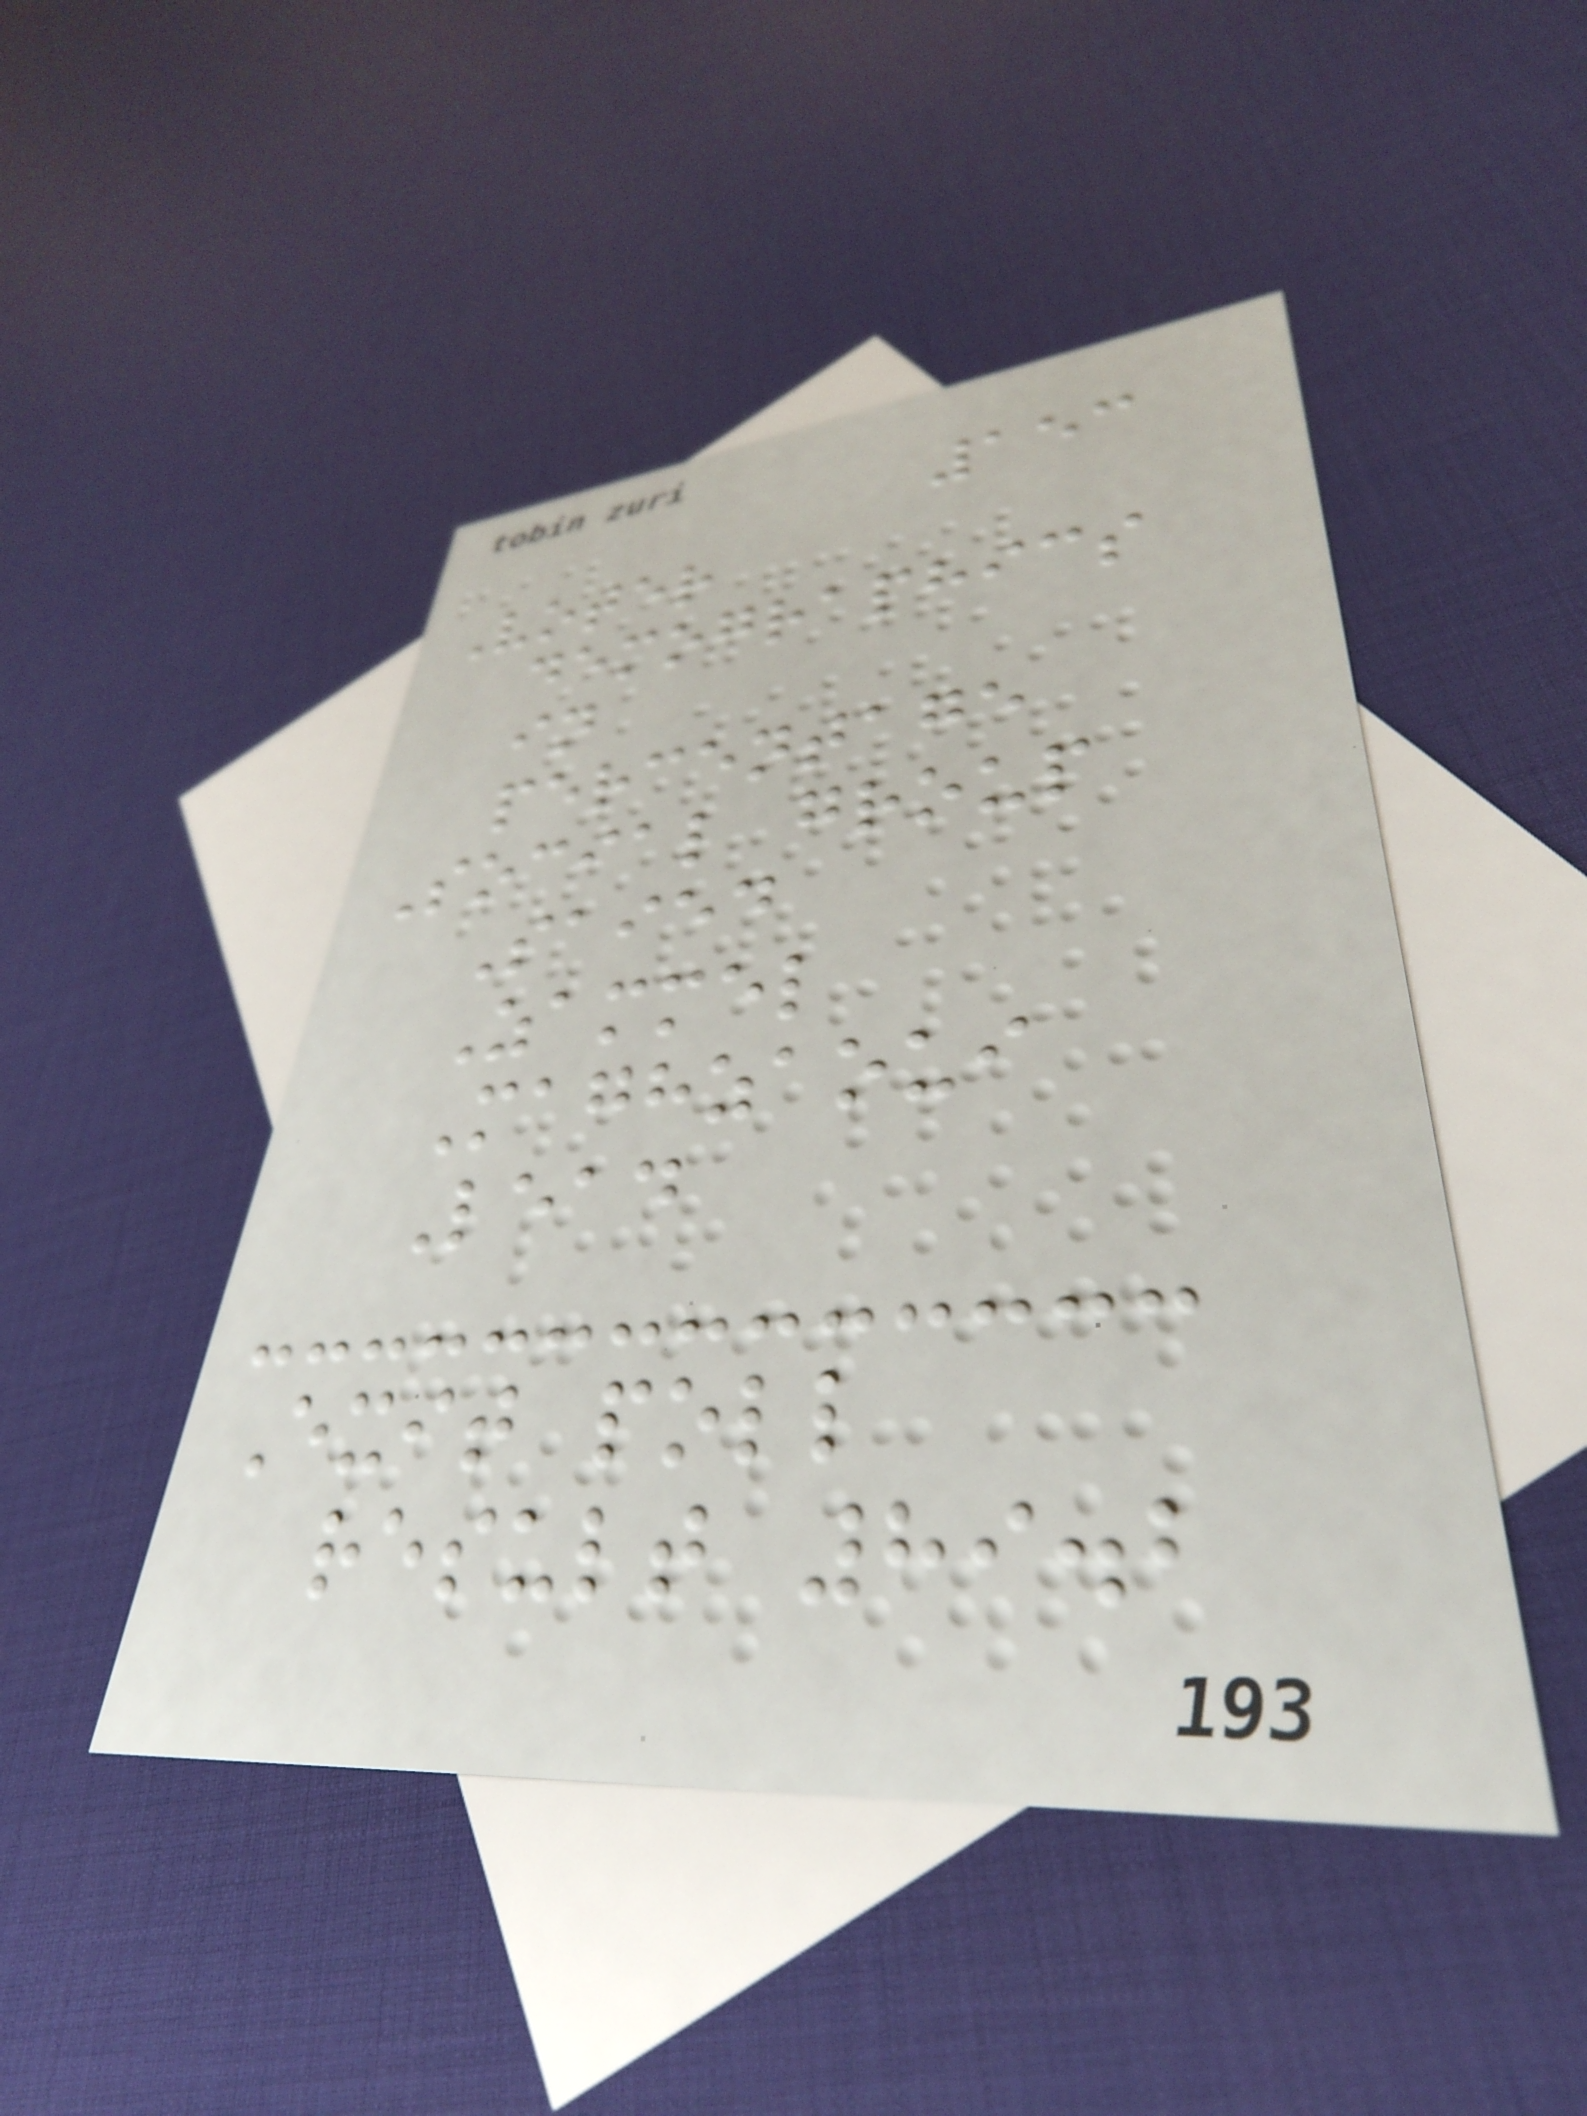153
Voter
demographics
in
percentage
Social group
Saied
Zammel
Maghzaoui
Lead
Exit poll
result 89.2
